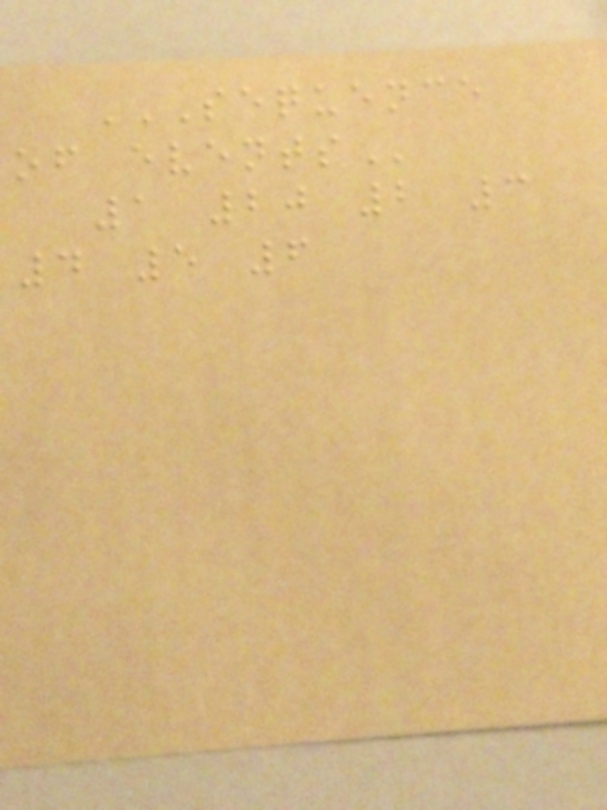SEQUENCE
OF EVENTS
1 20 2 3
4 5 6
